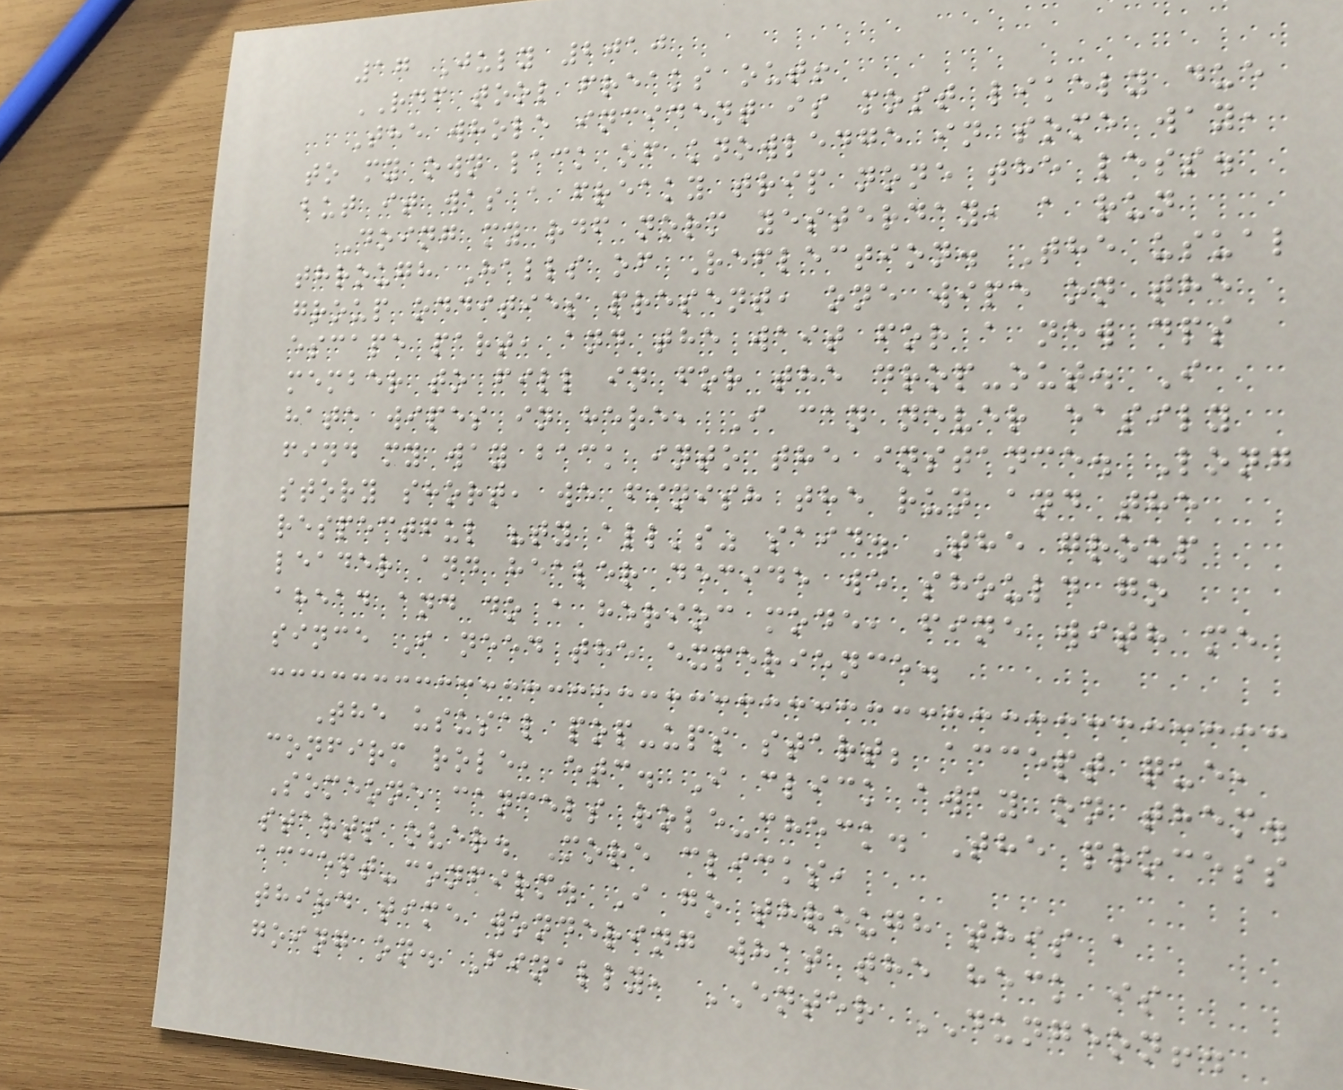17 July 2010
RDF tool freaks out!
The whole incident is most likely due
to my own lack of knowledge in some way,
but it was a freaky trip none the less.
Doing my rdf norm yesterday, a run
through Halls of Reflection. The usual
group oddities present, one wipe on the
escape part, and the wait for a new dps
member to fill in for the drop-out. I
hate wipes in here, I can never easily
find my way back into the instance. Long
story short, we finish the run and the
respectful "ty all's" said. The group
leader and healer decide we should go
ahead and do a herioc mode, fine with me
since I need the experience.
The ususal pop-ups start; accept que,
confirm role, etc. I click away on them.
Someone cancels role-check. The process
starts over. More clicks,
accept-confirm. I go through this a
third time wondering what the heck is
going on. Finally, ENTER DUNGEON!.
